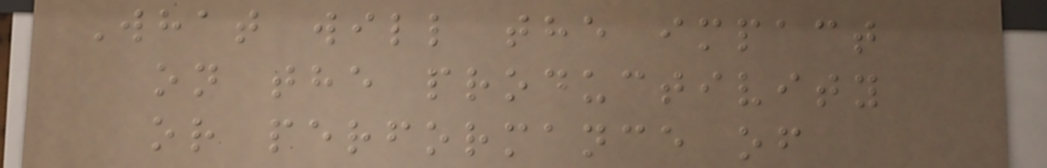What will the impact
on the productivity
or performance of
